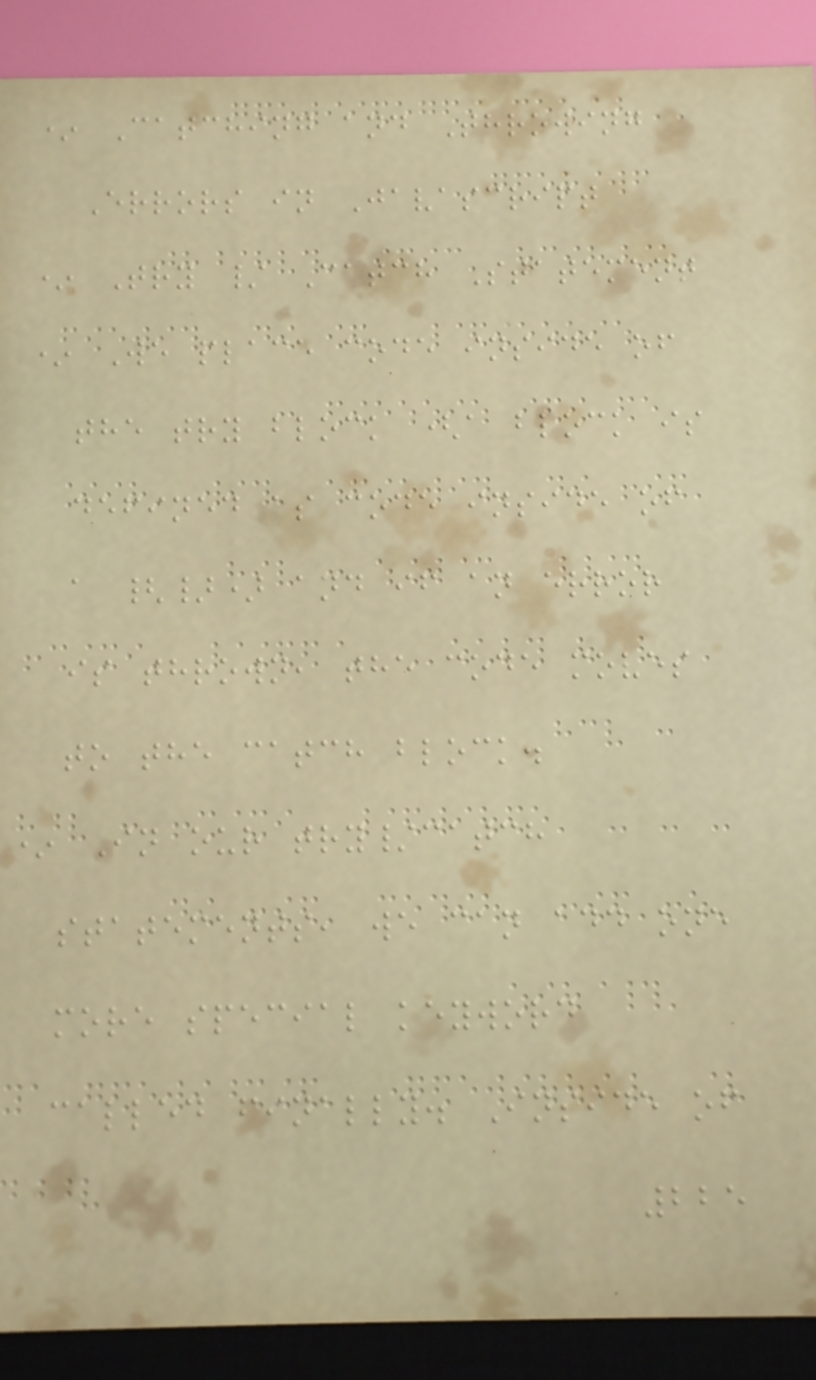* Catching and Throwing
Errors in Javascript
* Try / Catch Statement
* We place code inside of
the try block (a block is
defined as code inside of
a {}) and if an error
is thrown, the code moves
to the catch block.
* In our try/catch
statements, we can add one
more special keyword
called finally. Inside of
225
